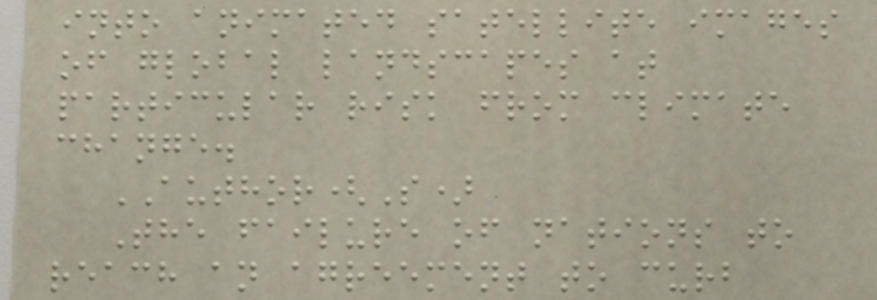into animated satellite images
of global landscapes at
particular risk from climate
change.
AUTHOR(S)
The failure of nations to
reach an agreement to curb
